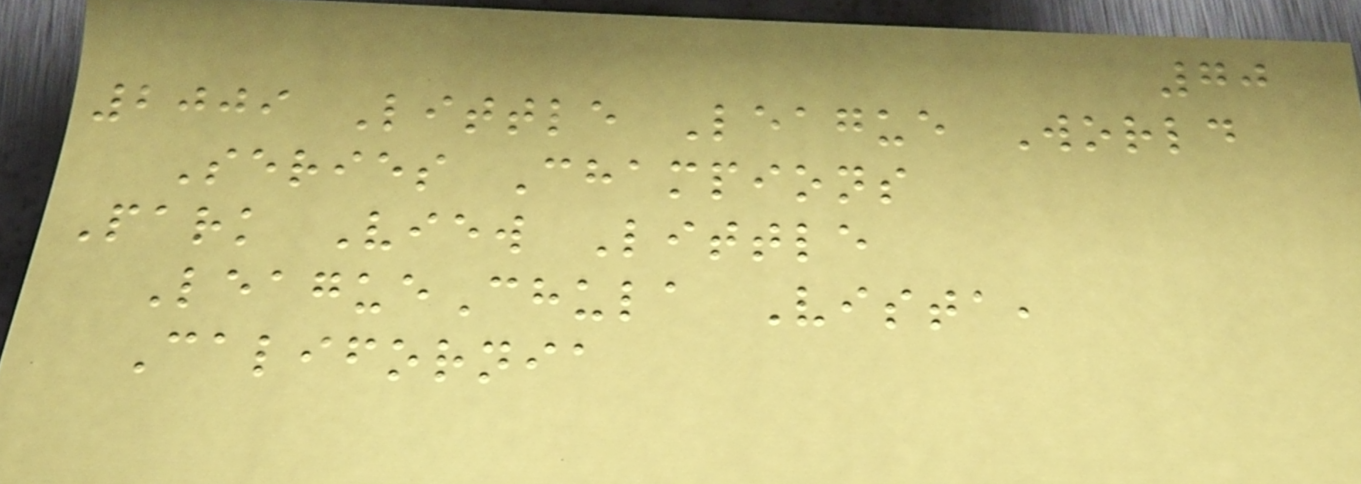70
2009 Little League World
Series Champions
Park View Little
LeagueChula Vista,
California
